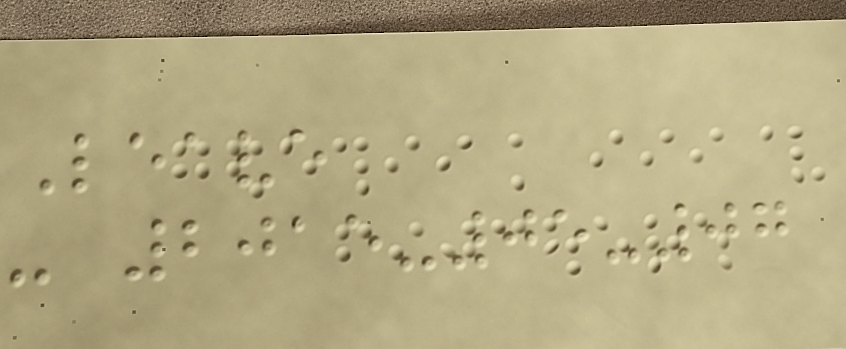Leave
- 2015-05-07
